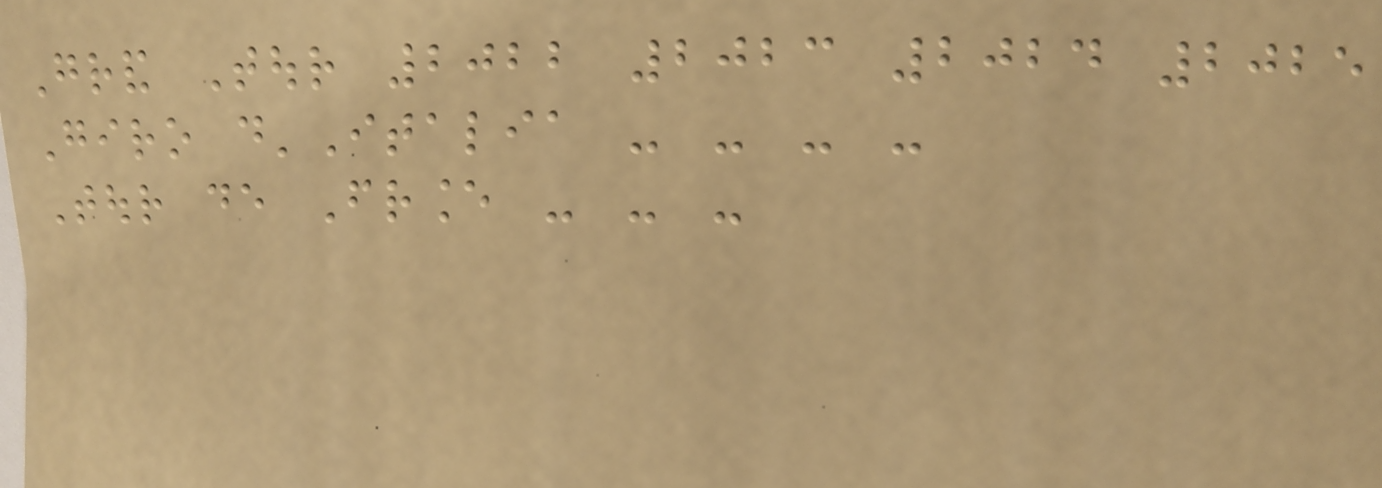Grand Tour 2022 2023 2024 2025
Giro d'Italia - - - -
Tour de France - - -
